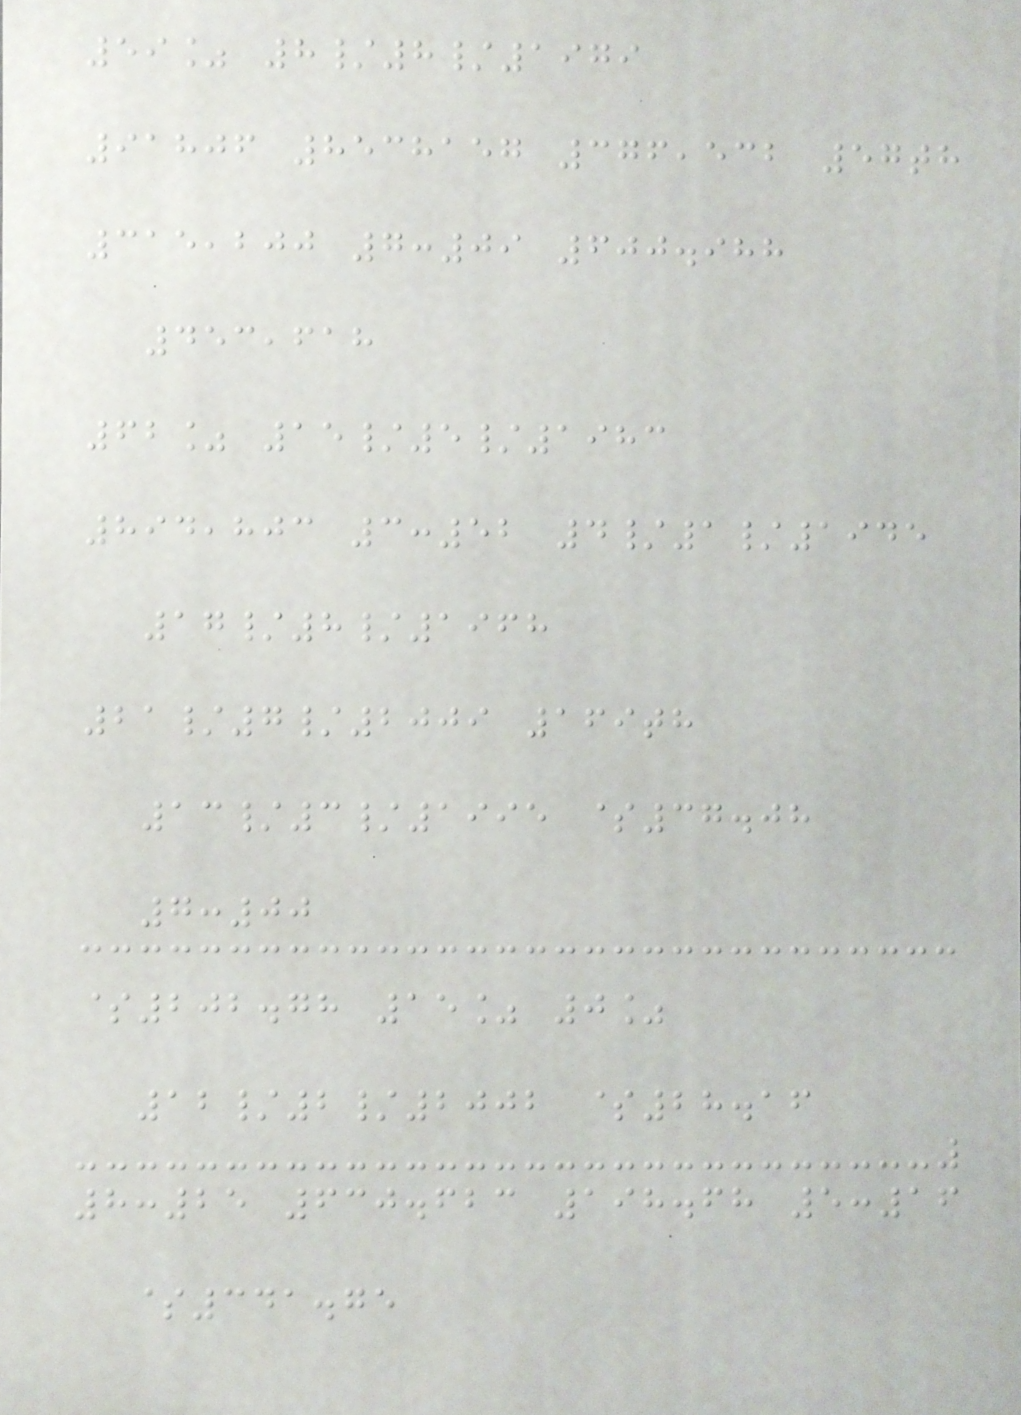59% 8/8/1979
91806 8538157 376,532 57th
315,200 7:09 600.988
453,618
62% 15/5/1983
894,803 3:52 4/1/1945
17/8/1968
21/7/2009 169th
13/3/1995 $37.08
7:00
$202.78 15% 0%
12/2/2002 $28.16
8:25 630.623 198.68 5:16
$341.75
